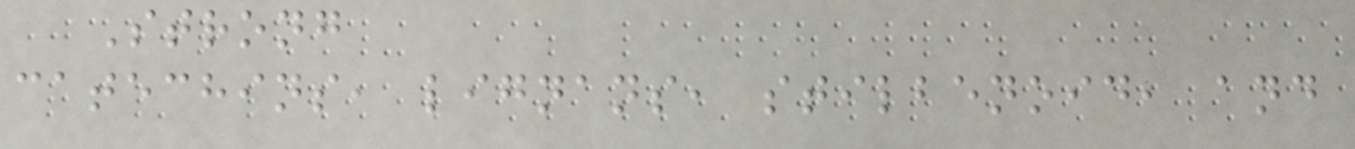Strong
catechins, lignans, stilbenoid, and
